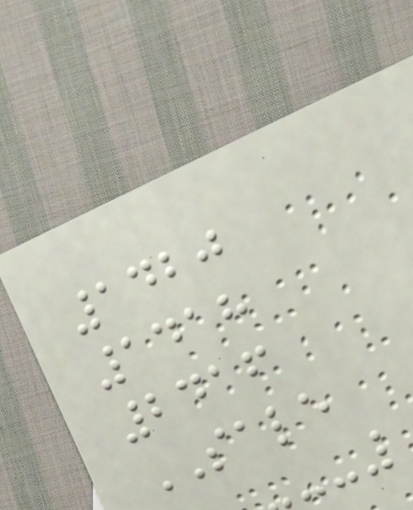1420
1418
2416
SALE
